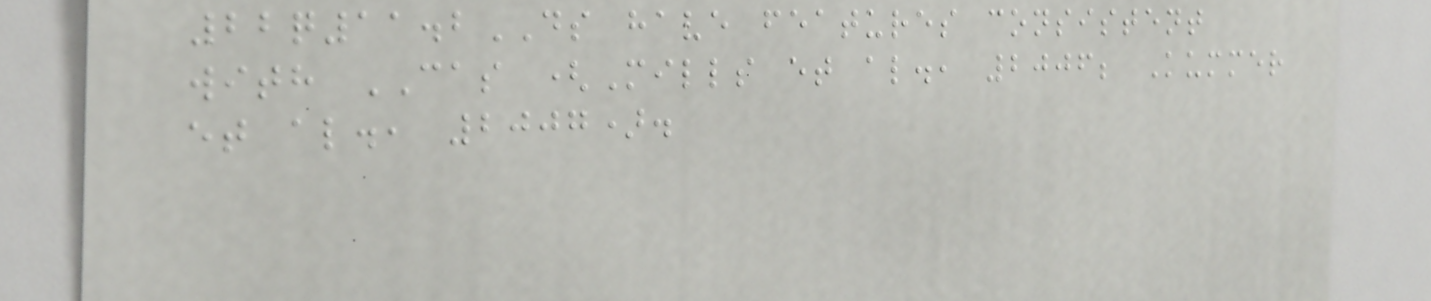22q11.2DS have features consistent
with CAS (Mills et al., 2006; Kummer
et al., 2007).
